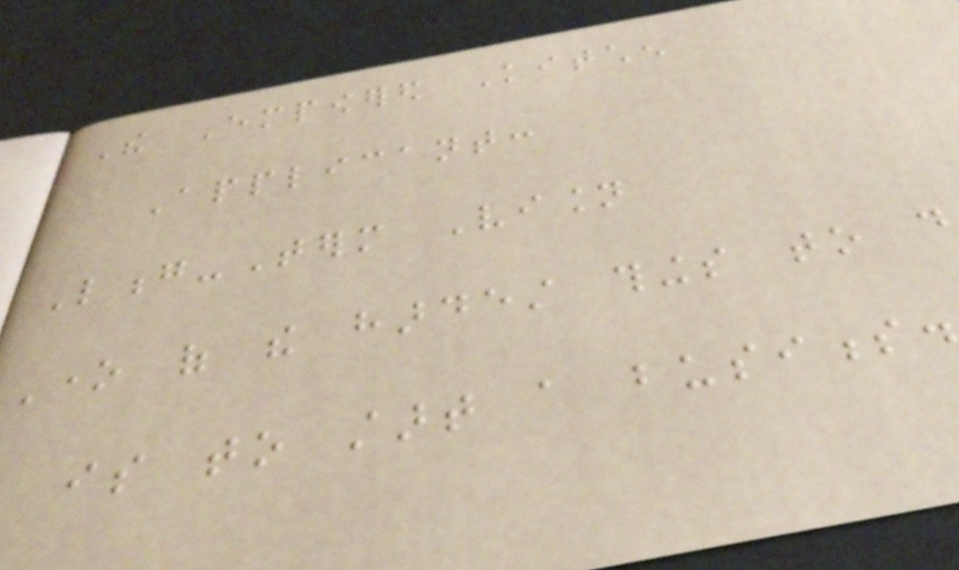The Empowered Kitchen
Applicant:
Long-Term Vision
One of the hardest things to do
is to start a business.
